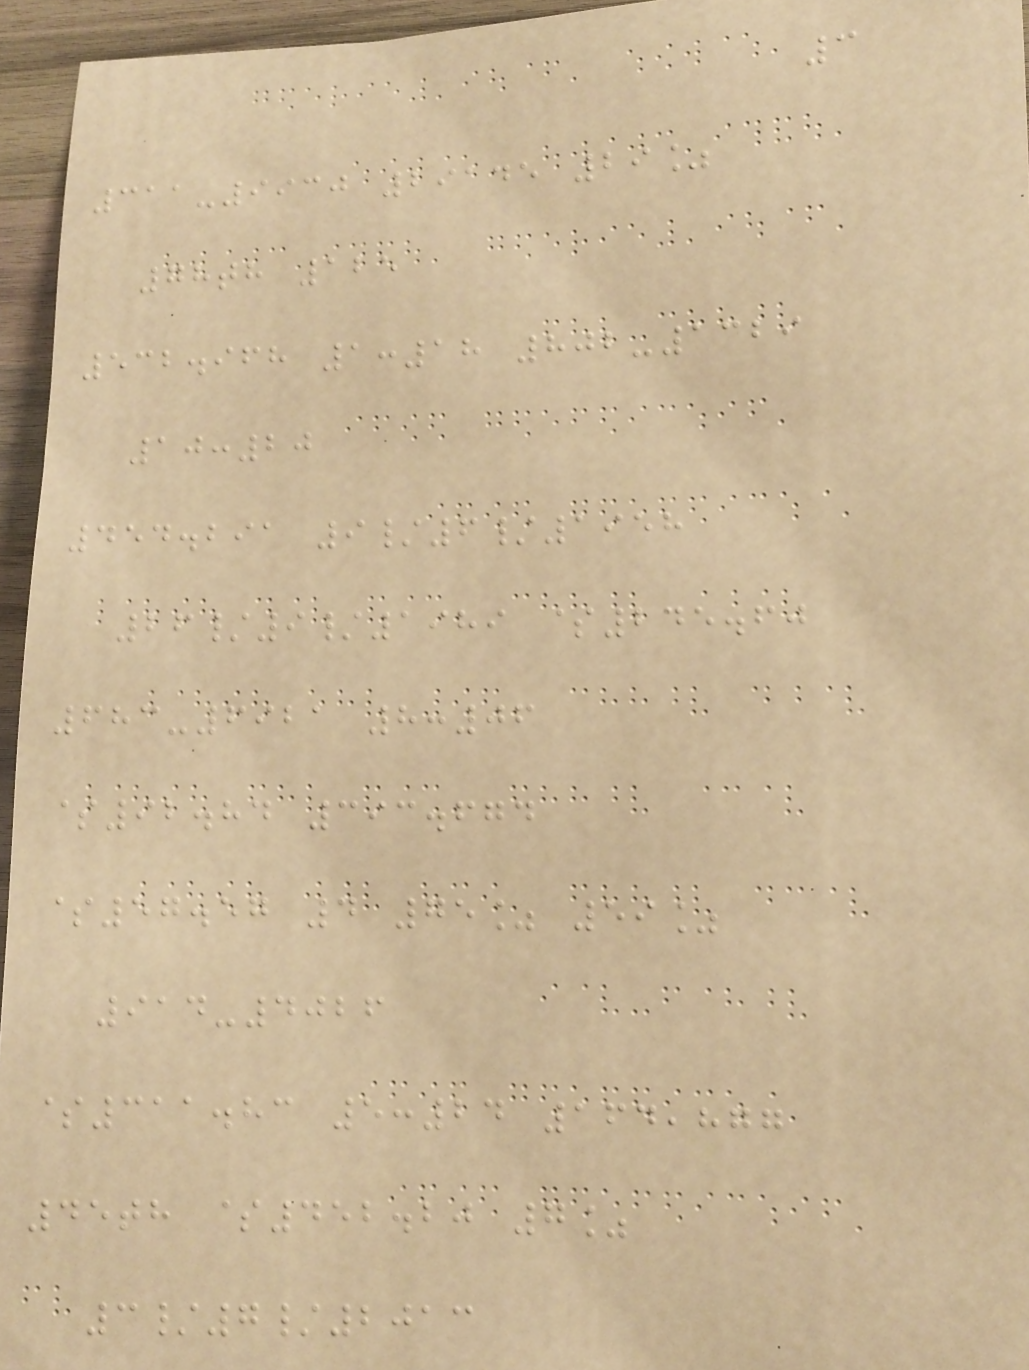3
311-9930 29145 29%
78th 125
532.968 1:18 802-1329
10:20
454.291 9/6/1958
26/9/1989 $245.60
683-6921 8:06
$92.84 393.674
$57.57 4 75% 59%
914-4026
$311.83 5:24 164,877
45th $452.20 7%
3/7/2013
